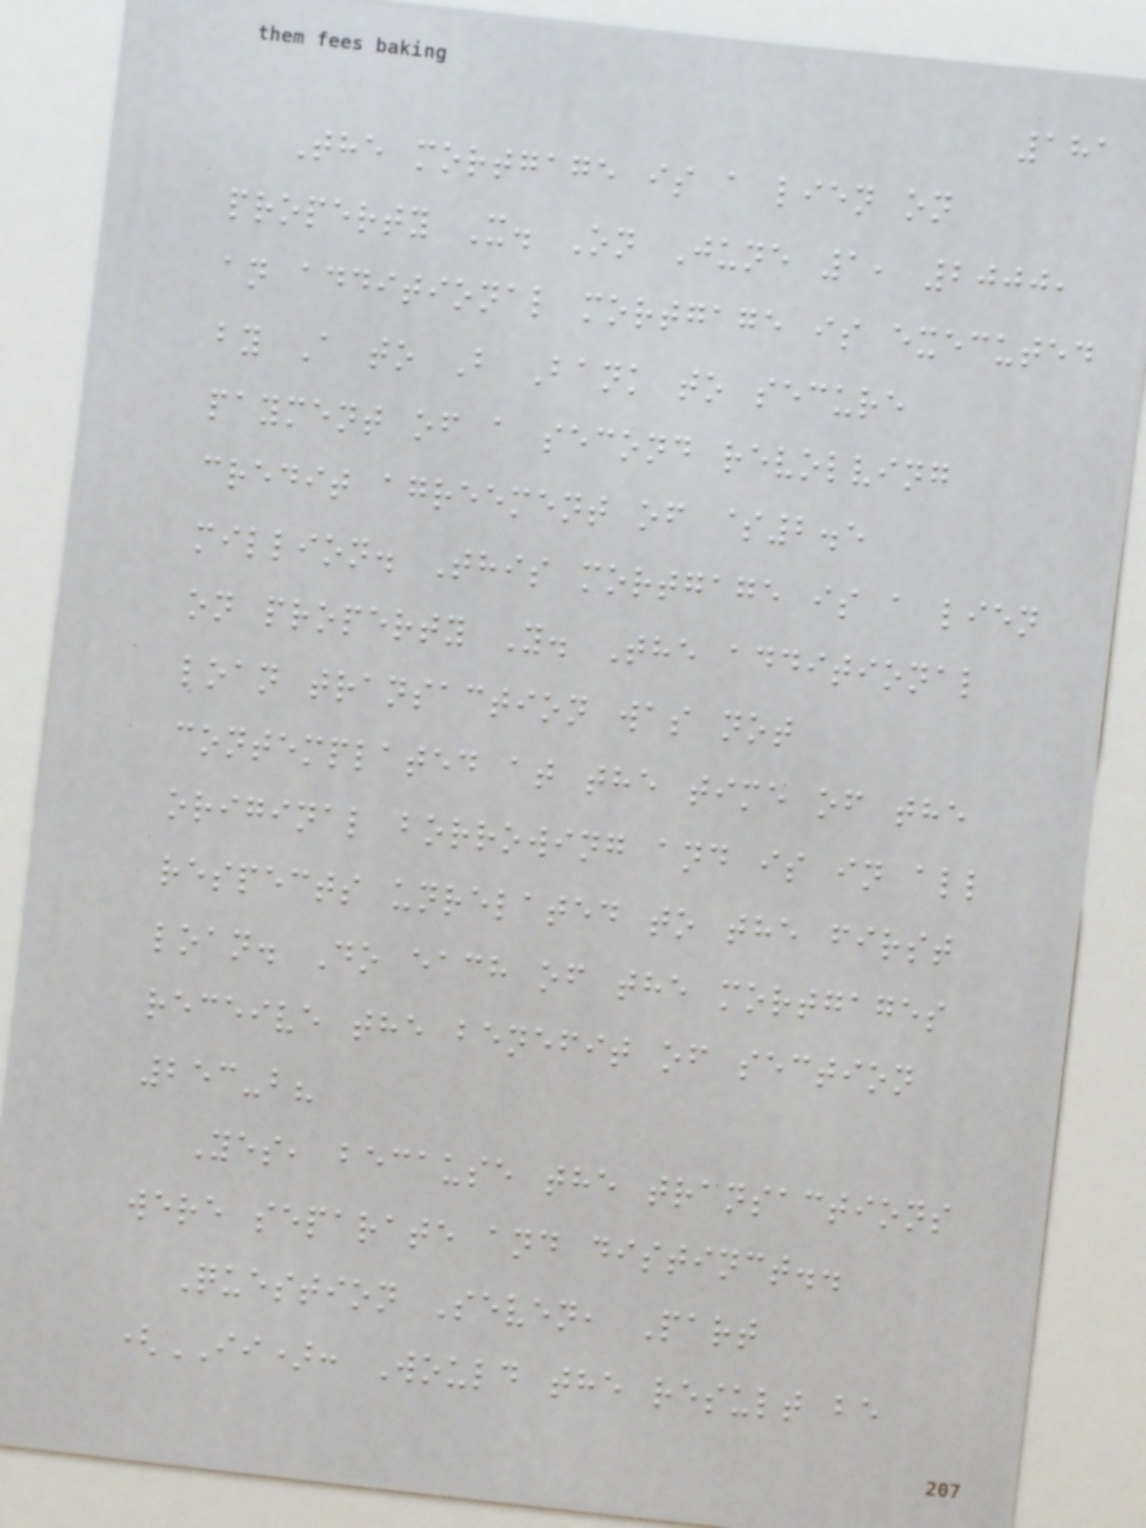181
The mortgage is a lien on
property X. On June 1, 2000,
an additional mortgage is executed
by A to B Bank to secure
payment of a second revolving
credit agreement of $2.5
million. This mortgage is a lien
on property Y. The additional
loan transaction was not
contemplated at the time of the
original borrowing and is in all
respects unrelated to the first
loan. Do each of the mortgages
receive the benefit of section
253-b?
Yes, because the transactions
were separate and distinct..
Question Seven, Part
(II): Would the result be
